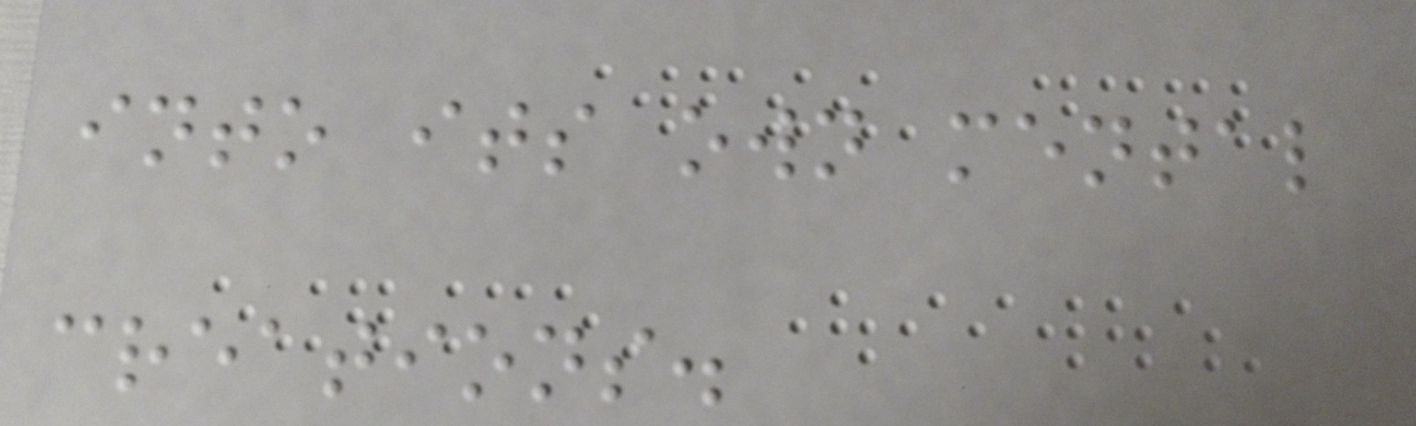into its own mental
creations.
